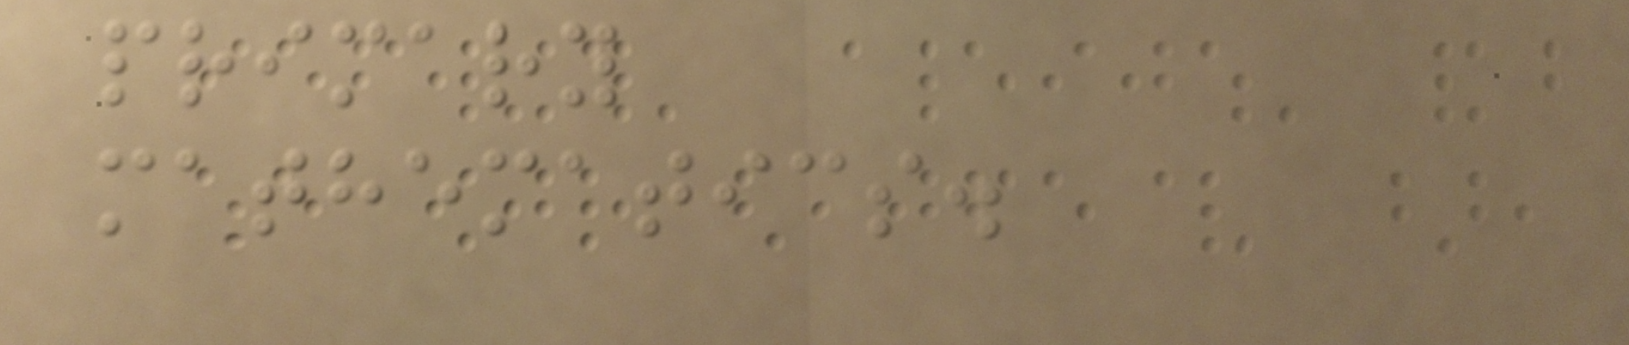primary
mathematics.
